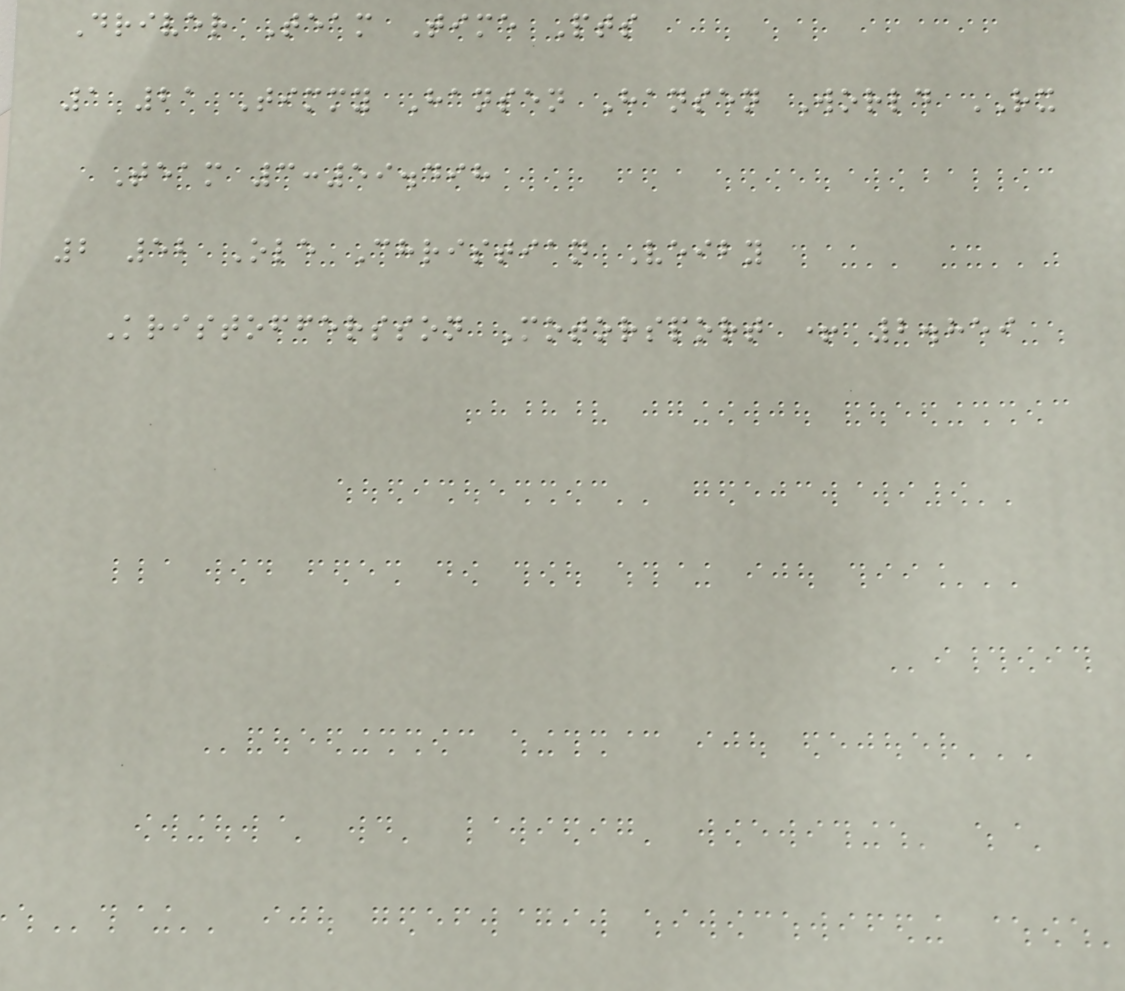Driver Team Time Pts
1 21 Timmy Hansen Hansen World RX
Team 3:59.498
2 52 Ole Christian Veiby
Kristoffersson Motorsport + 2.859
